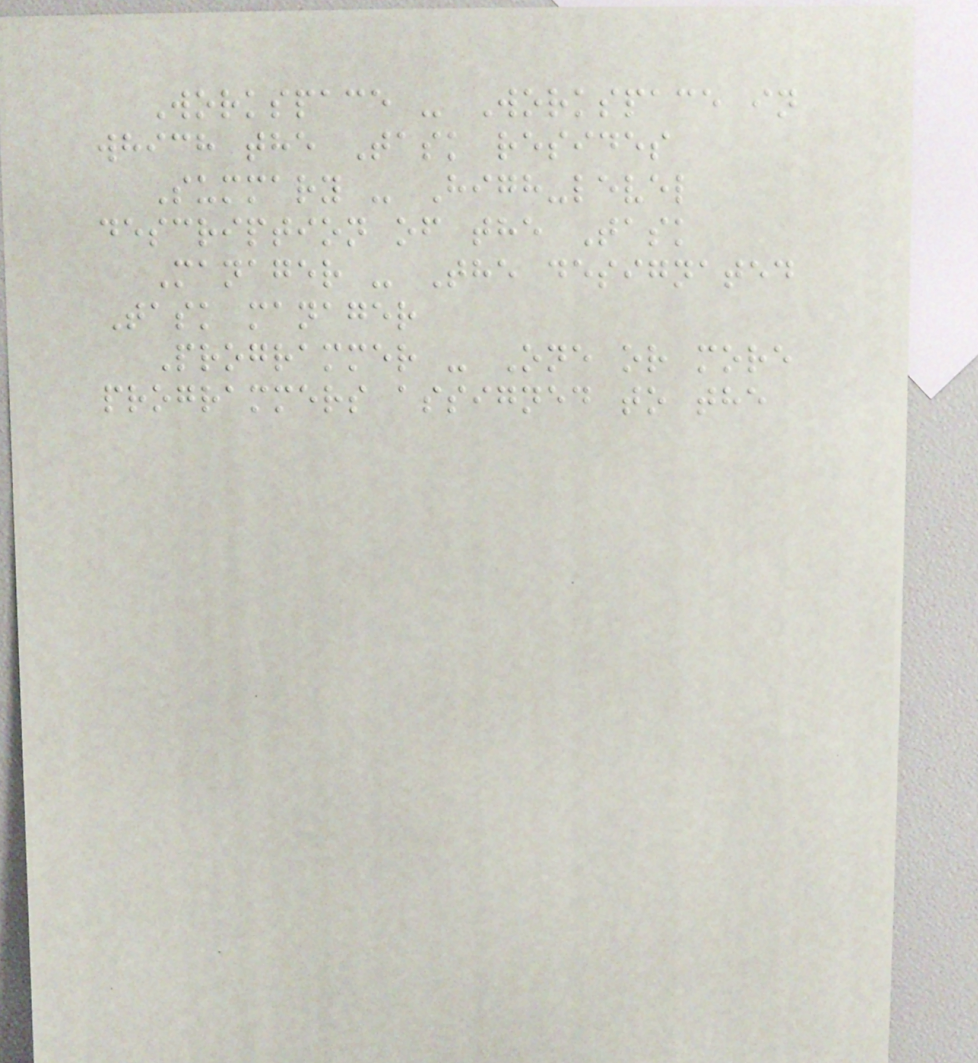Workspace - Workspace in
which the Task resides
Summary - High-level
description of the Task
Manager - The designated
Task manager
Programmer - One or more
programmers assigned to the
